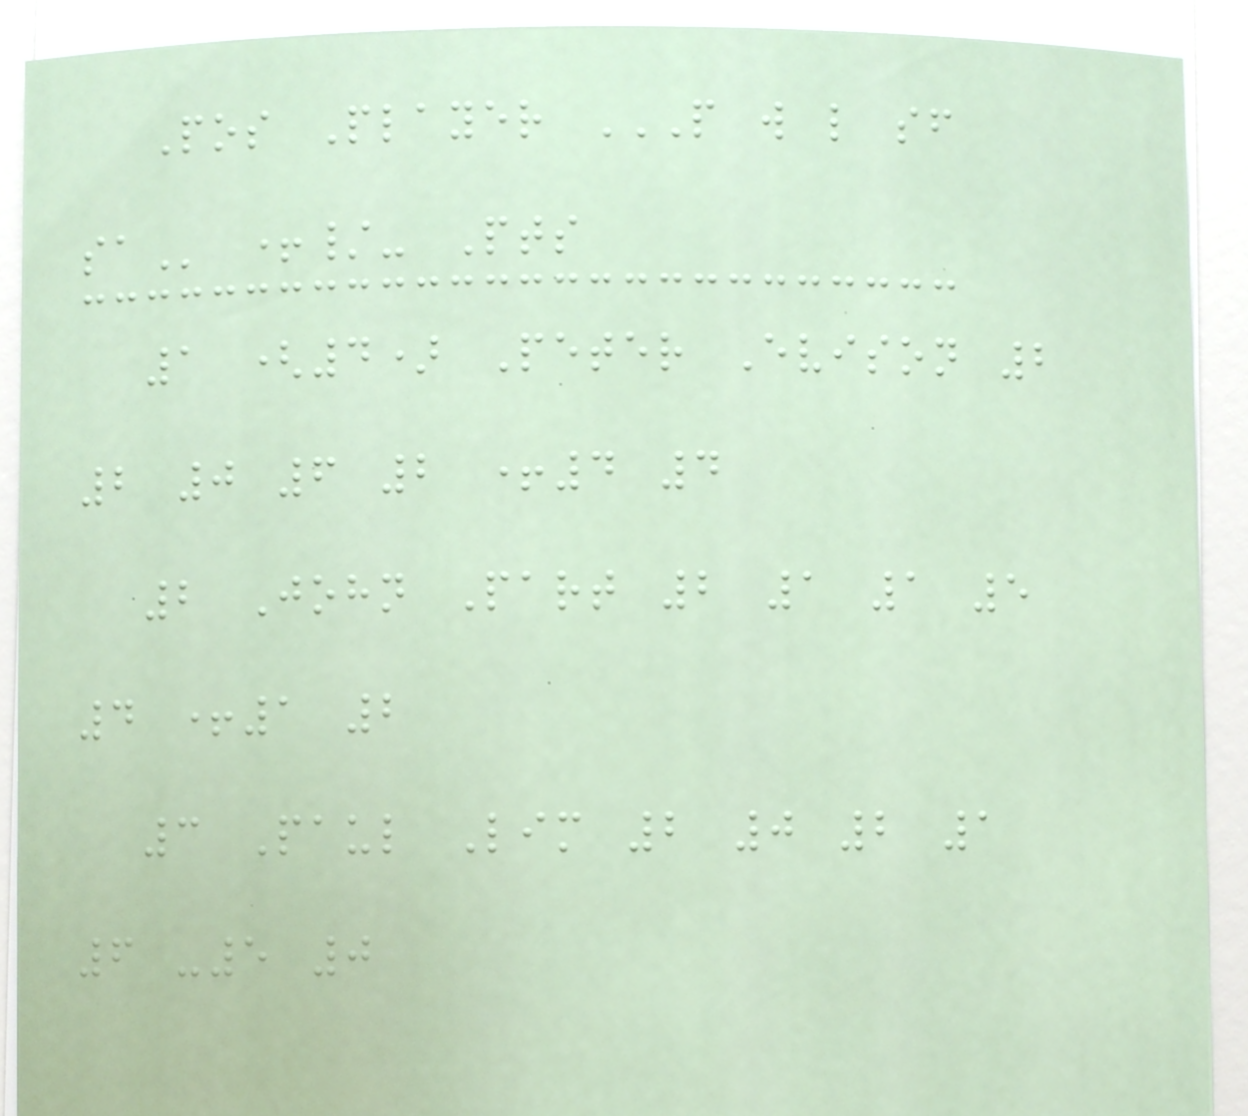Pos Player P W L SF
SA +/- Pts
1 (4) Peter Evison 2
2 0 6 2 +4 4
2 John Part 2 1 1 5
4 +1 2
3 Paul Lim 2 0 2 1
6 -5 0
